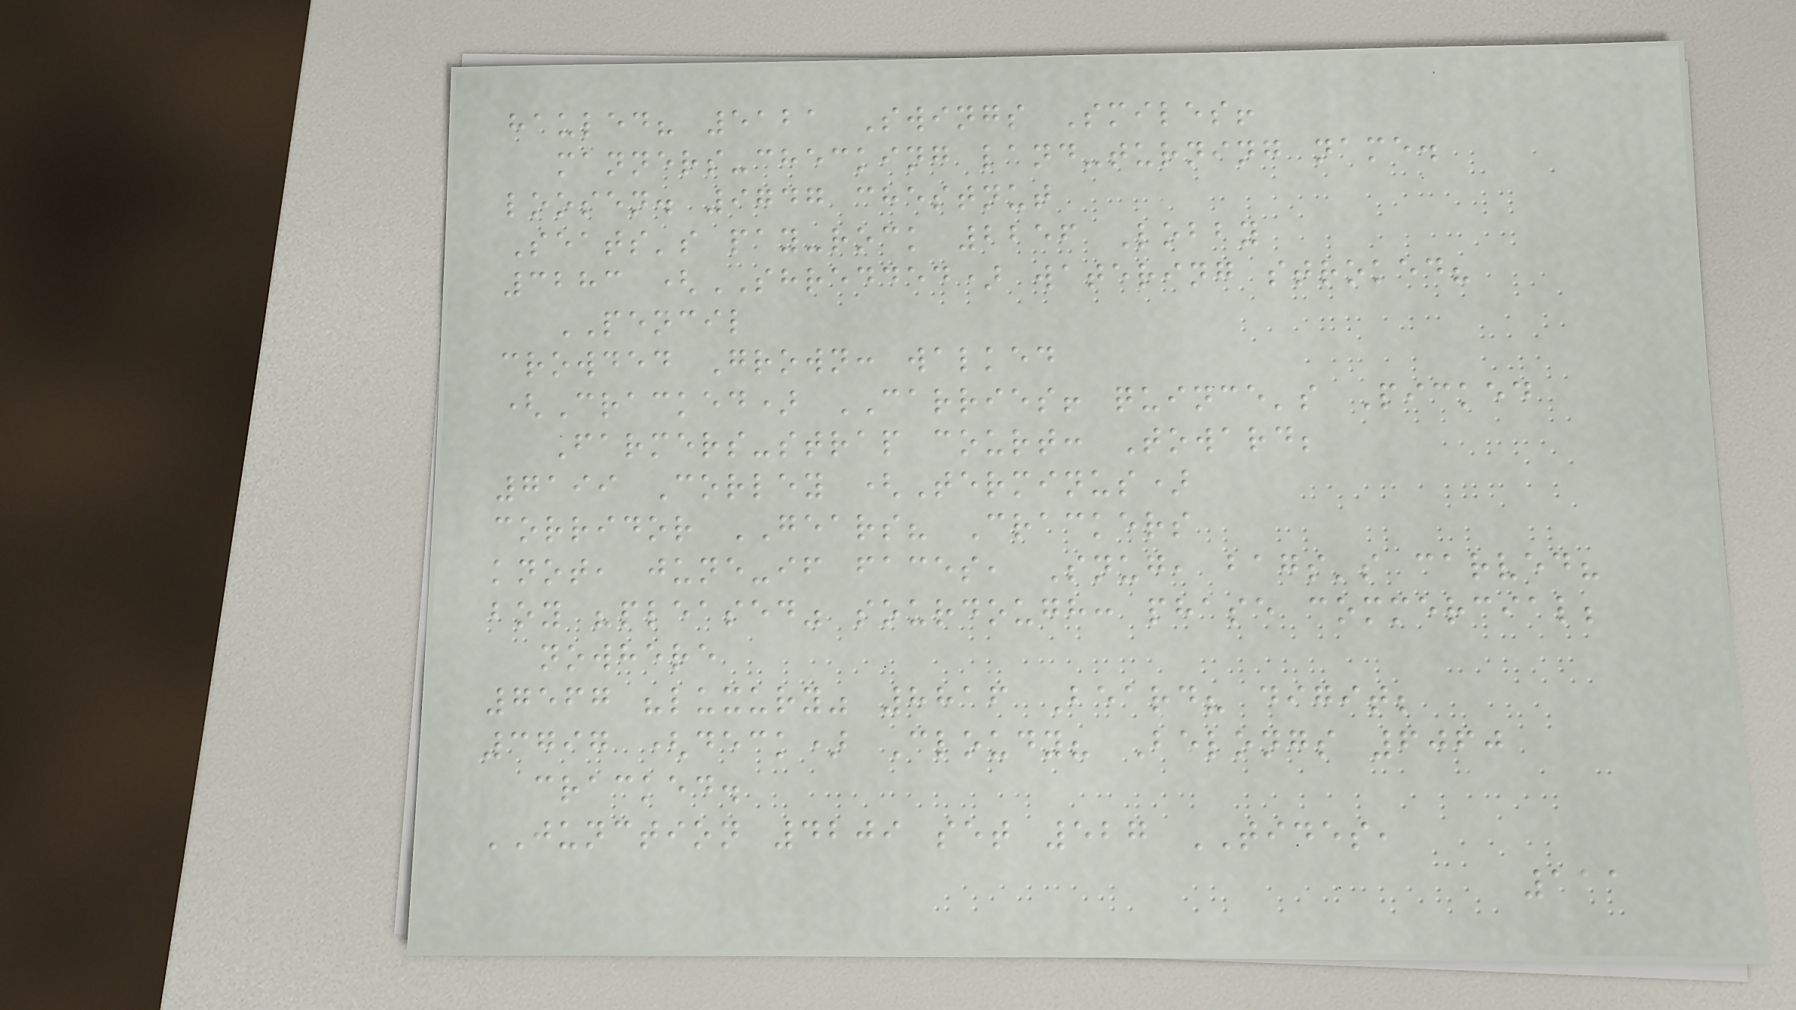hauled? 5121 Swings Smiles!
manners-checking land-turning name.
loosen. 9747 chestnut
Seats's pay-rock 2256 Lobby
3283 (SHREDDED) watering stroked?
PENCIL
crowded Grown: walked
(Cracked) CARRIES! quince's Picked
Farmers-strap court: Toward;
7199 Corley (Terminus)
corridor GEARS? Crackers
knot, june-if faces, Snug, bags's carved?
boy "pleased" sourdough: phase commercial;
nowhere
7567 "luxury" 8816 Beard? digit;
3797 (deck) Cloudy? Belongs 6060
cracked.
JUNCTION 4209 set 527 TIDES,
111
